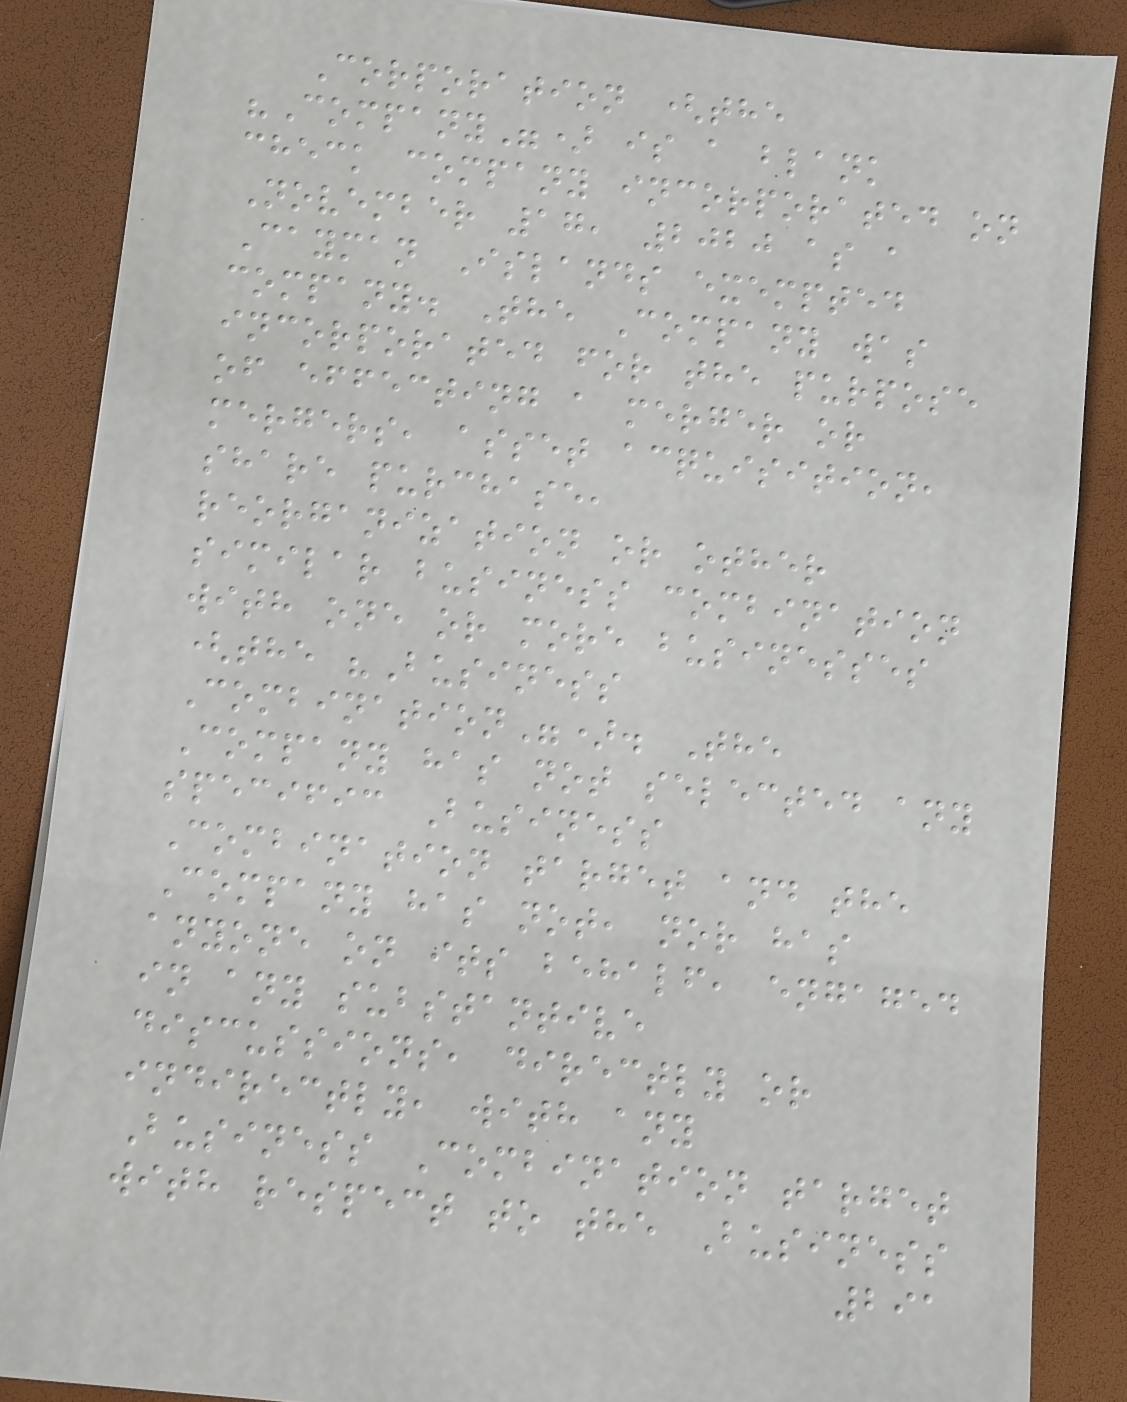Corporation (the
"Company") is a blank
check company incorporated on
November 17, 2020 as a
Cayman Islands exempted
company. The Company was
incorporated for the purpose
of effecting a merger or
mergers, asset acquisition,
share purchase,
reorganization or other
similar business combination
with one or more businesses
(the "Business
Combination"). The
Company has not selected any
specific Business
Combination target and the
Company has not, nor has
anyone on its behalf, engaged
in any substantive
discussions, directly or
indirectly, with any
Business Combination target
with respect to the Business
291
